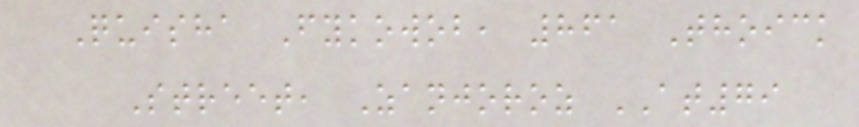Quisha Fykowob, 861 Thoick
Street, Zanjoroz AT79
